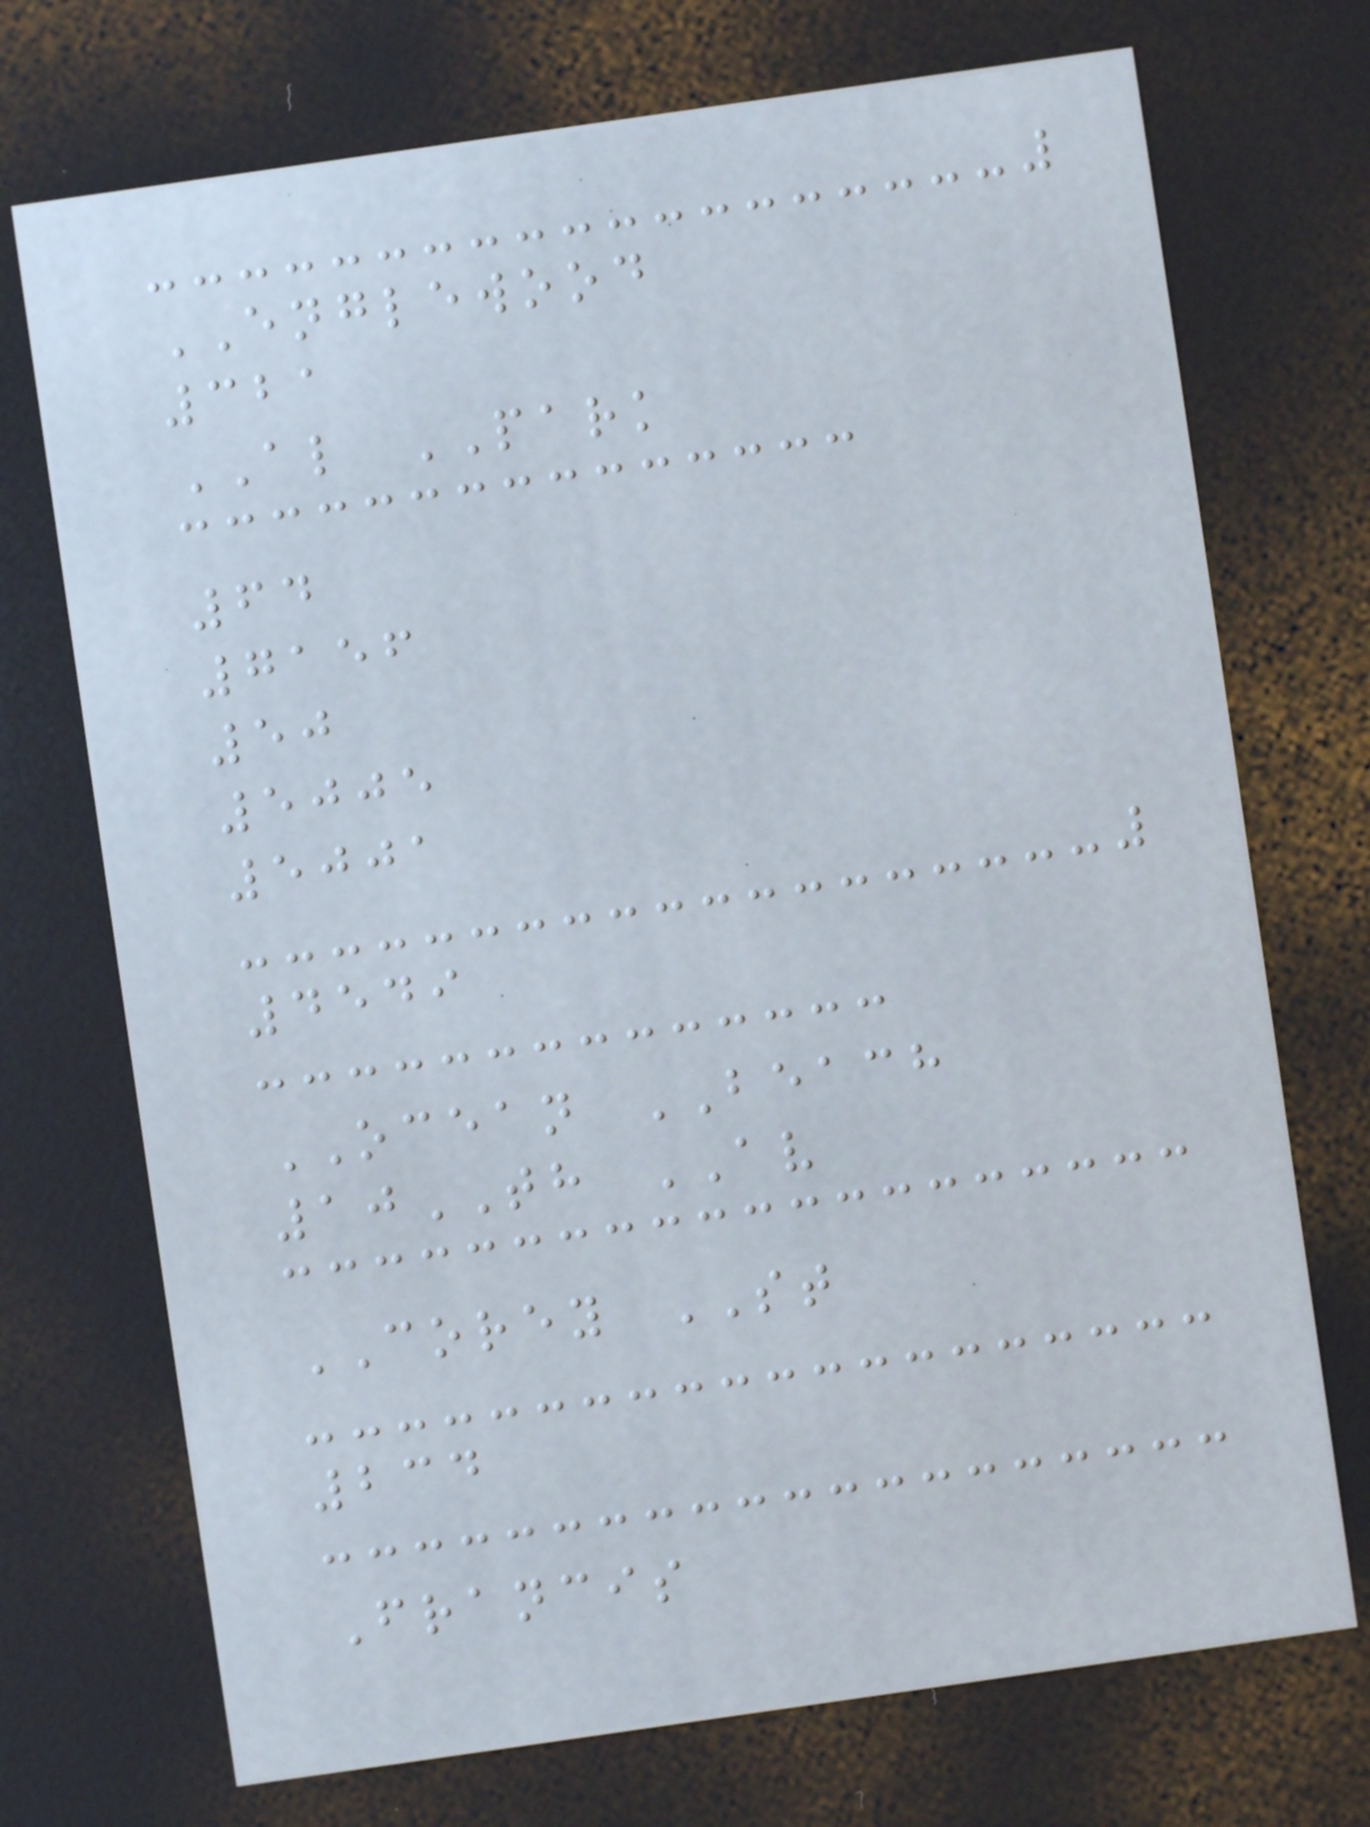ENGLEWOOD
321
AL PARK
64
7156
50
5005
5001
4549
OCEAN BEACH
10TH AV
COREY ST
234
Francis
